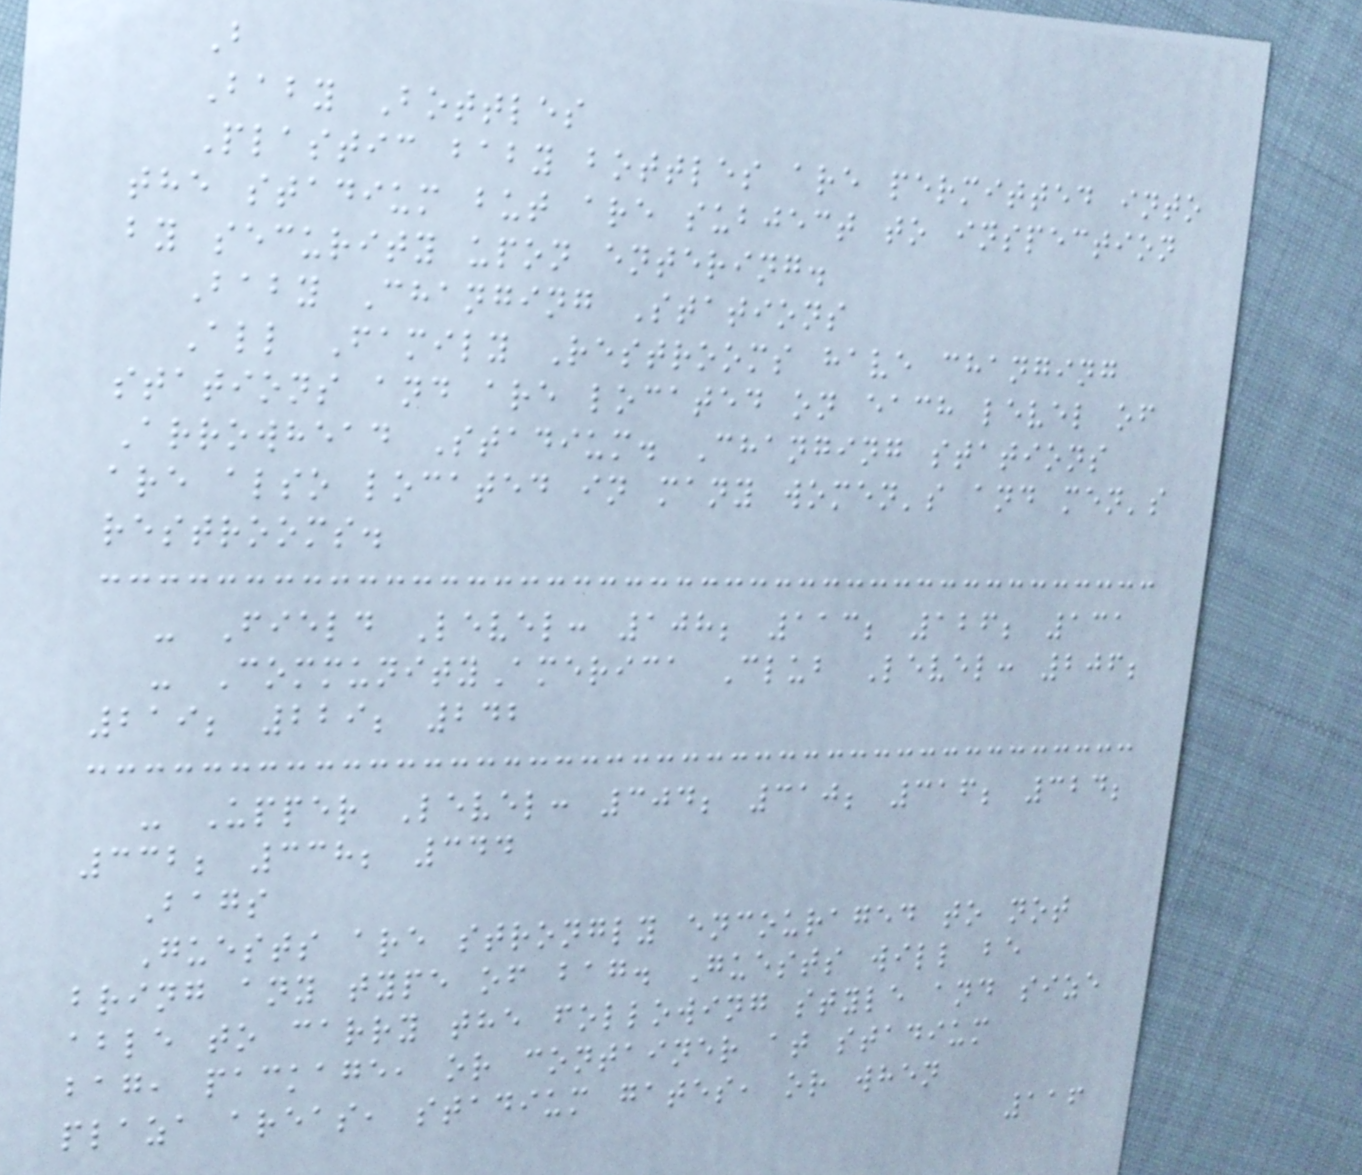B
Baby Bottles
Plastic baby bottles are permitted into
the stadium but are subject to inspection
by security upon entering.
Baby Changing Stations
All Family Restrooms have changing
stations and are located on each level of
Arrowhead Stadium. Changing stations
are also located in many women's and men's
restrooms.
- Field Level: 108; 113; 126; 131
- CommunityAmerica Club Level: 206;
219; 229; 242
- Upper Level: 304; 310; 316; 324;
332; 338; 344
Bags
Guests are strongly encouraged to not
bring any type of bag. Guests will be
able to carry the following style and size
bag, package, or container at stadium
plaza areas, stadium gates, or when
116
